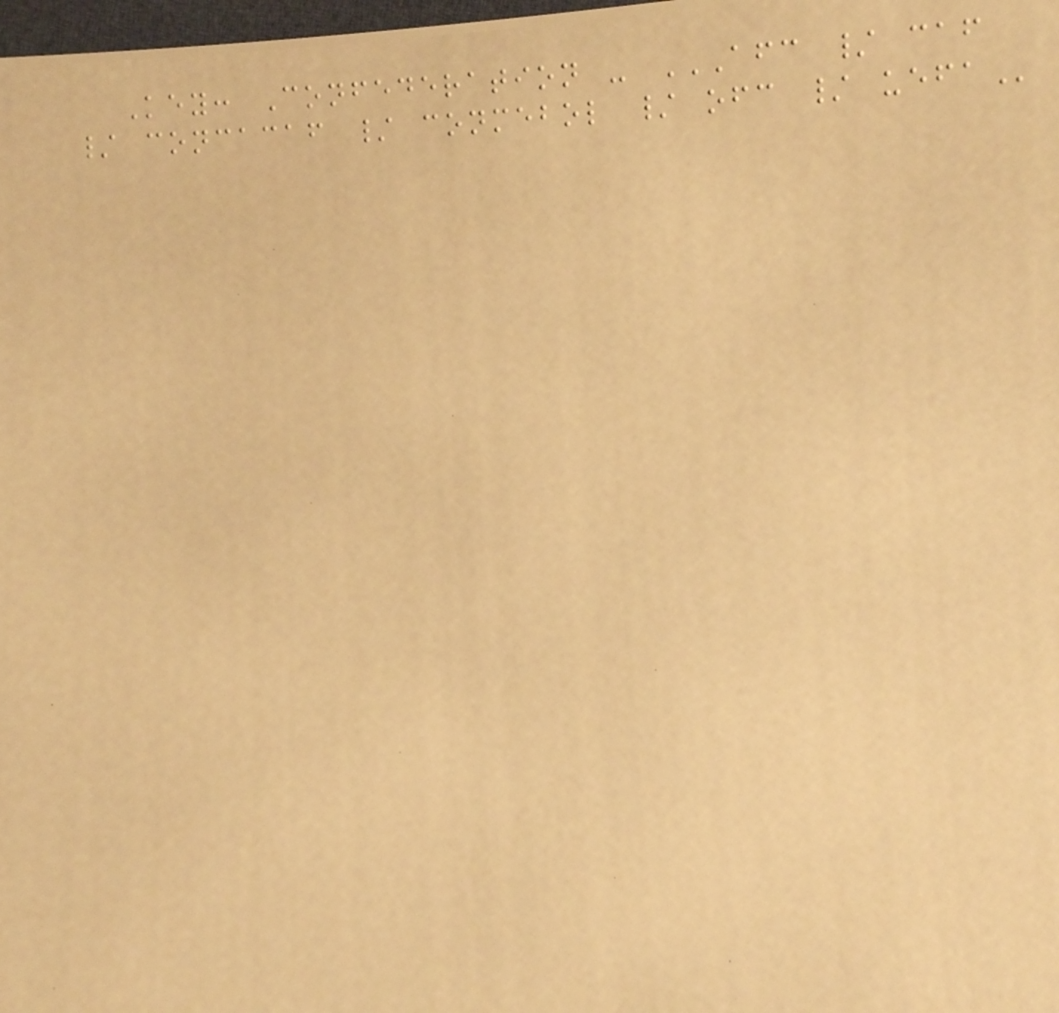Key: Confederation - AFC / CAF
/ CONCACAF / CONMEBOL / OFC / UEFA
